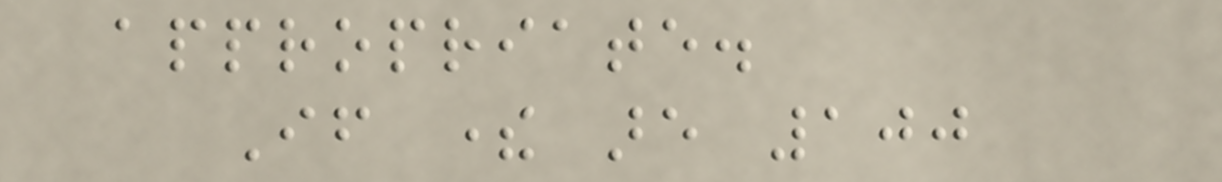appropriate.
If there are 100
